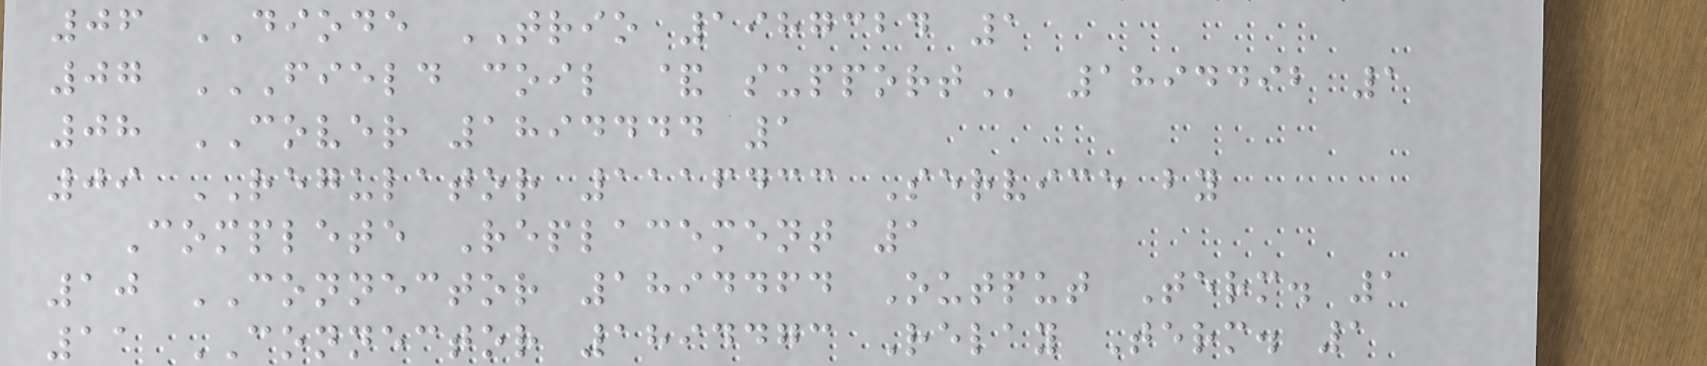06 DIODE TRIO 1987324 1
07 FIELD COIL & SUPPORT 1894492 1
08 COVER 1894444 1
09 REGULATOR 1116433 Service by
Complete Replacement 1
10 CONNECTOR 1894464 Output Term. 1
11 CONNECTOR 1894473 Relay Term. 1
